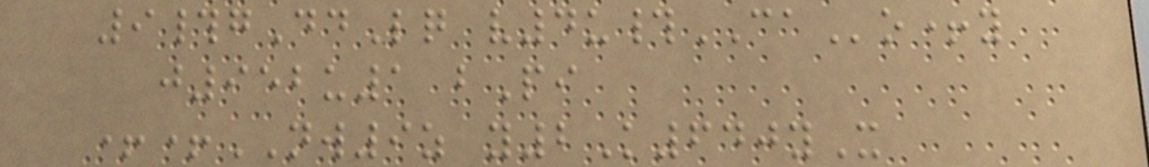9#gDdLq v4u#CAo+y
j952u1 bPi
++NW9z y2K640yX
